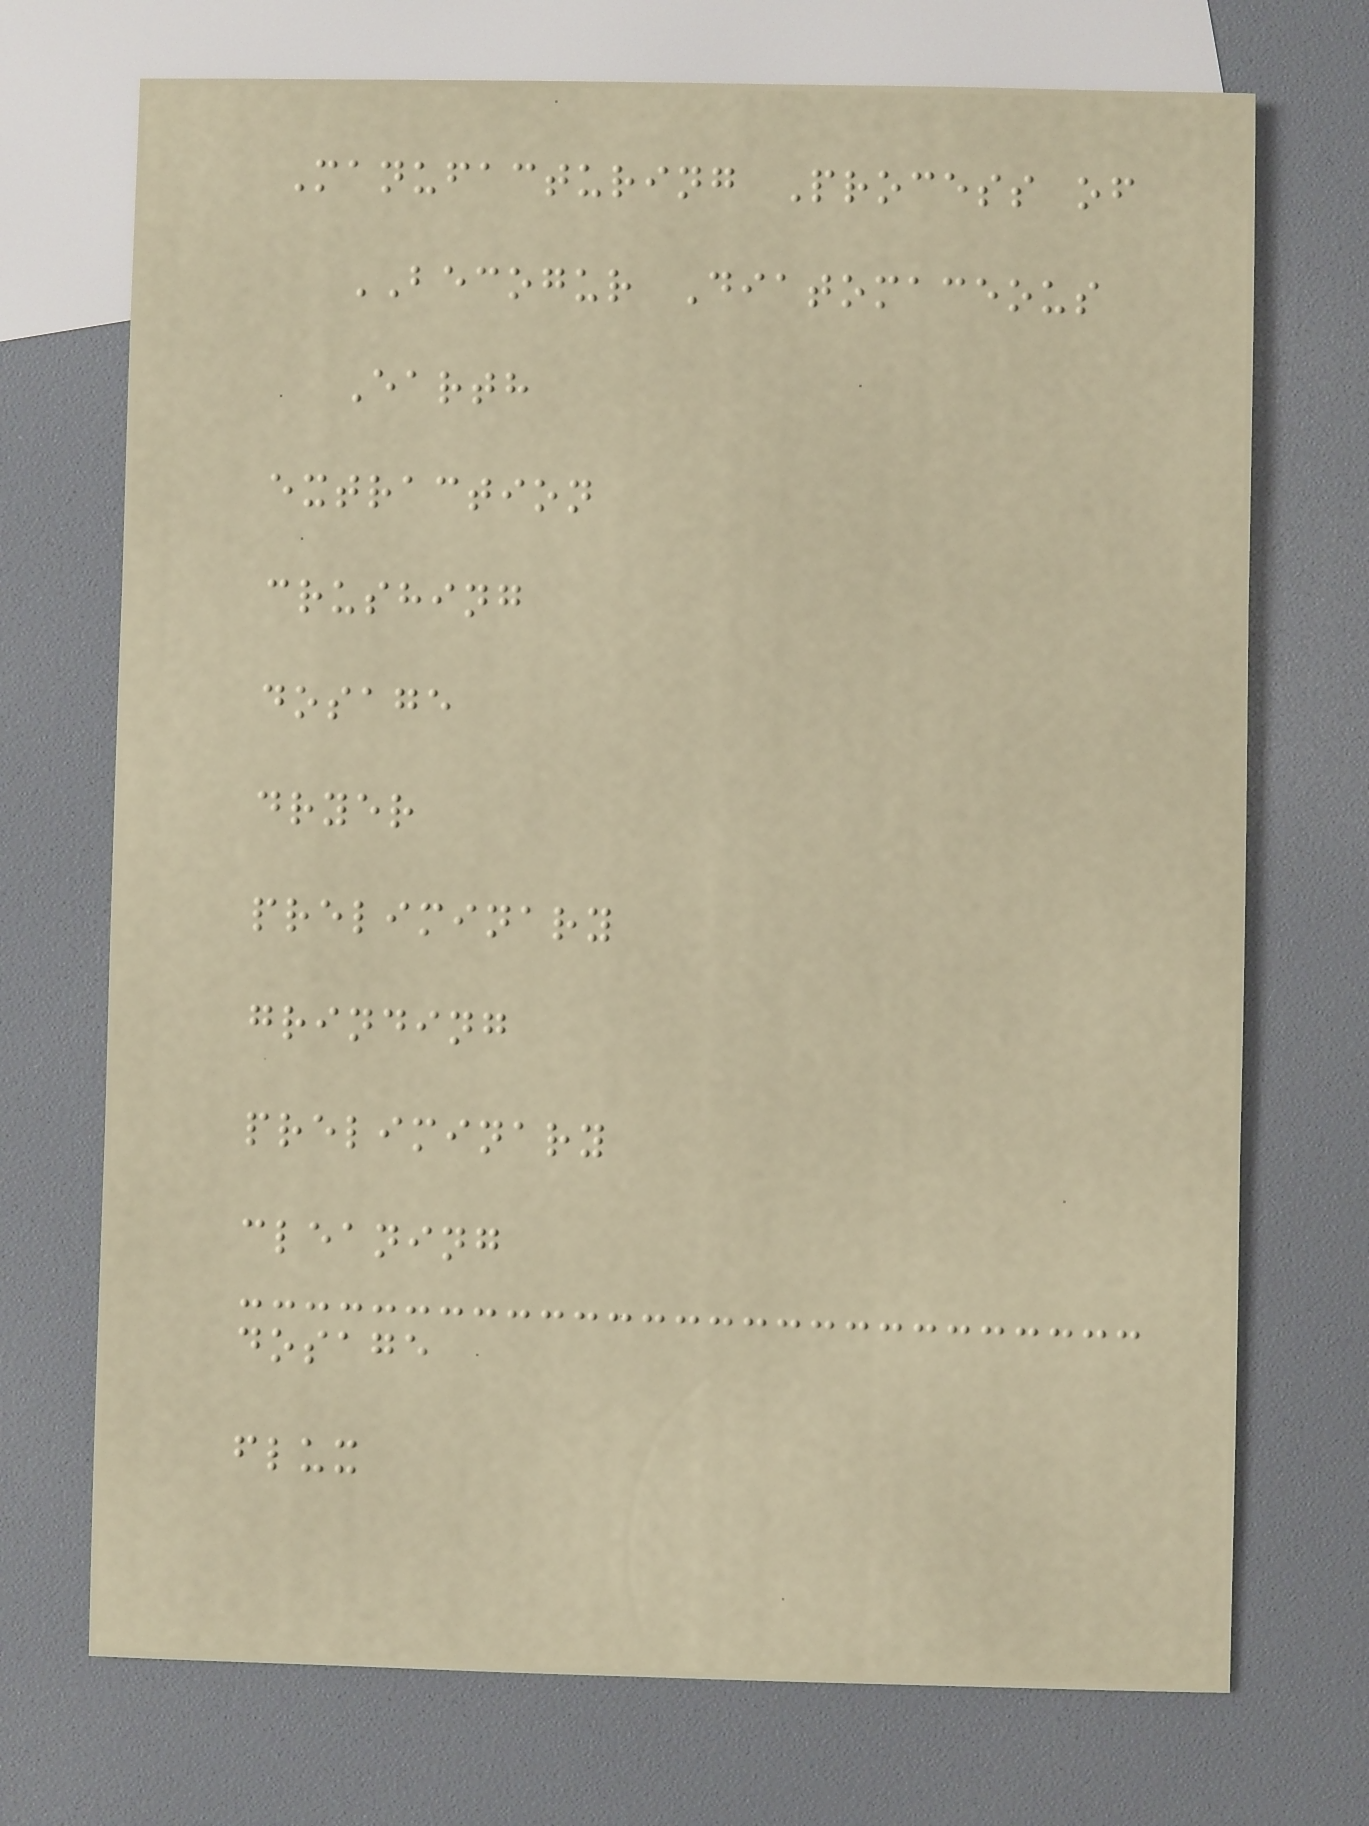Manufacturing Process of
BECOGUR Diatomaceous
Earth
extraction
crushing
dosage
dryer
preliminary
grinding
preliminary
cleaning
dosage
flux
